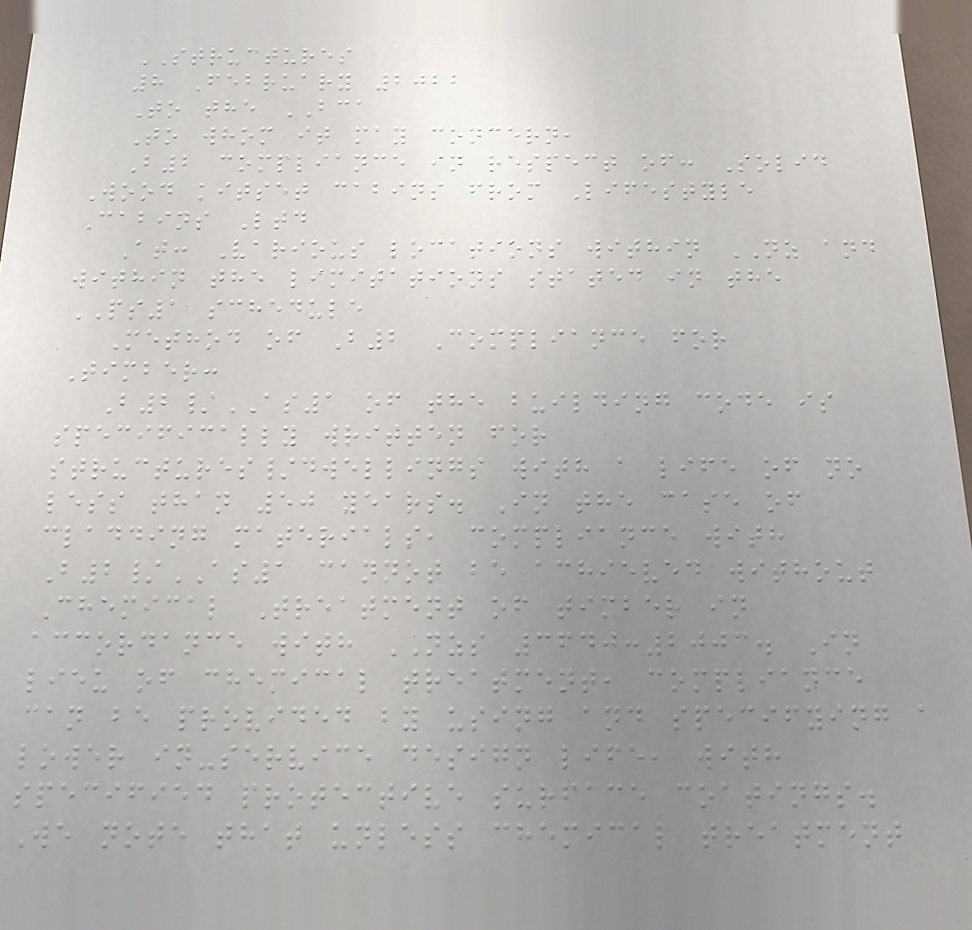STRUCTURES
8 February 2022
To the BCA
To whom it may concern,
B2 compliance in respect of: Solid
Wood kitset cabins from Lifestyle
Cabins Ltd
At: Various locations within NZ and
within the limitations stated in the
PS1 schedule
Method of B2 Compliance for
Timber:
B2/AS1 of the building code is
specifically written for
structures/dwellings with a life of no
less than 50 years. In the case of
cladding materials, compliance with
B2/AS1 cannot be achieved without
Chemical Treatment of timber in
accordance with NZS 3640:2003. In
lieu of chemical treatment, compliance
can be provided by using and specifying a
lower in-service design life, with
specified protective surface coatings.
We note that unless chemical treatment
